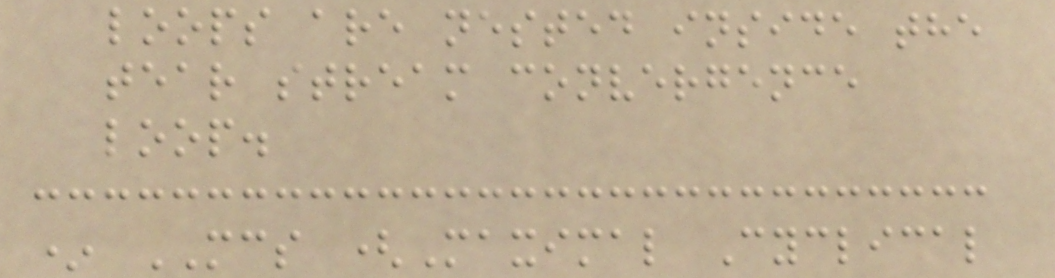loops are nested inside the
tear stream convergence
loop.
* MCS (Maximal Cyclical
